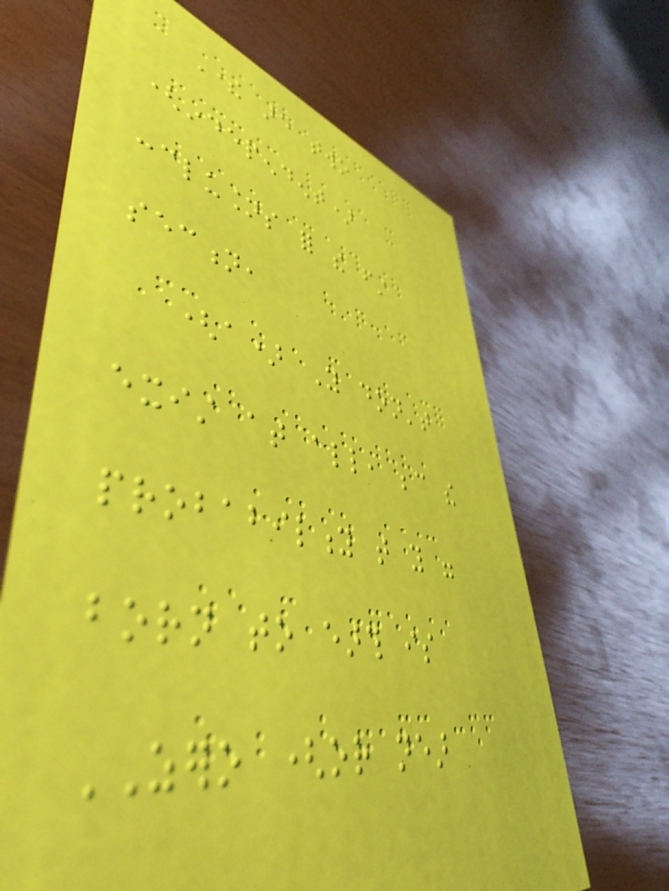There are two
(independent)
conclusions for the first
section,
(a) You don't
exist at all, because the
probability that you were
born to earth is
ZERO (or near
